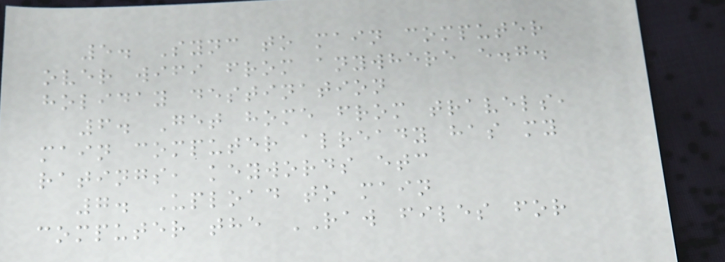5. Sync to main computer
over wifi from anywhere e.g.
holiday destination
6. Get home from travels,
main computer already has my
ratings, keywords etc
7. Upload to main
computer the RAW files for
